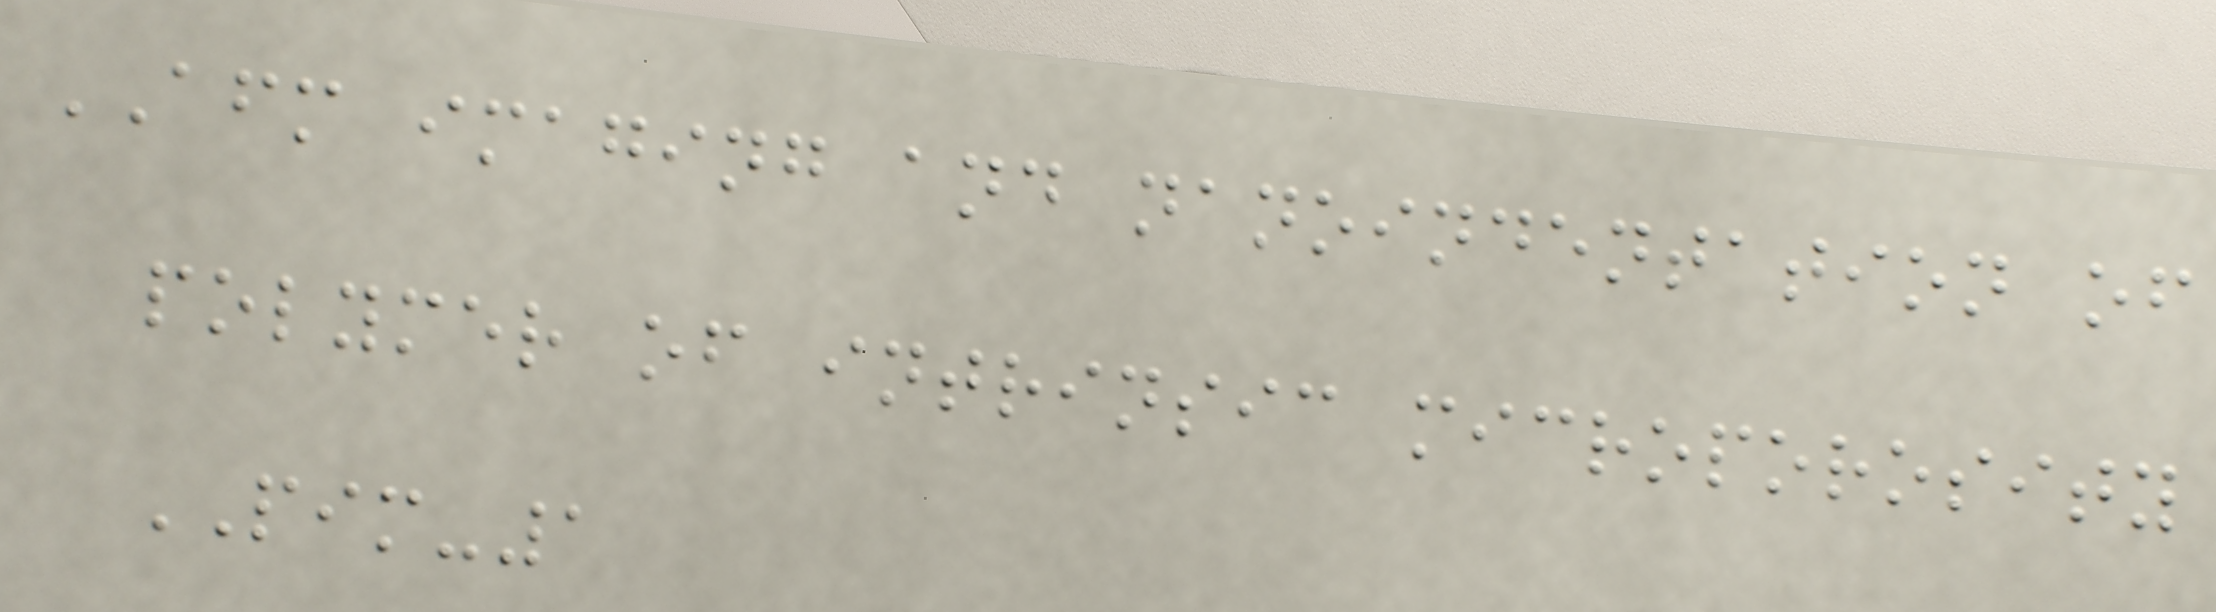AFM imaging and nanoindentation of
polymer of intrinsic microporosity
PIM-1
